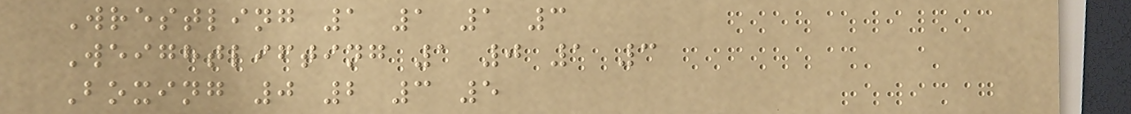Wrestling 1 1 1 3
Weightlifting 1 0 1 3
Boxing 0 2 3 5
